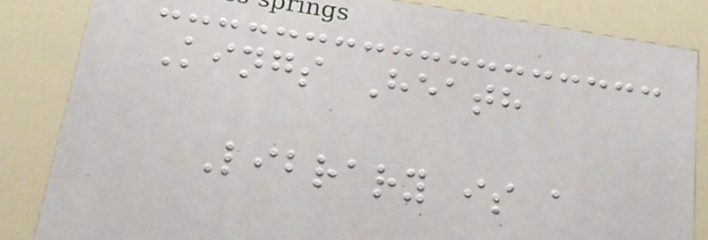Kings Heath
Library is a
